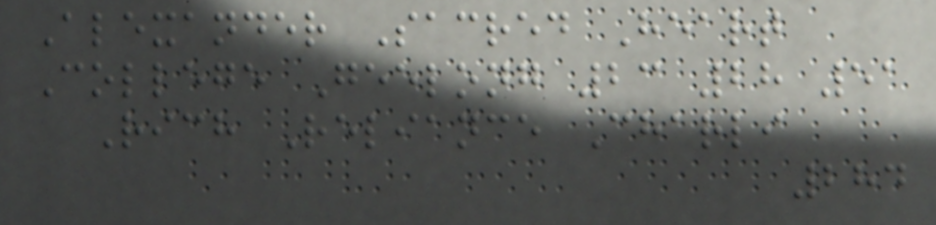Alexander Sacred Heart
College Geelong 23 28 51
Rich Reliance Charli
284
